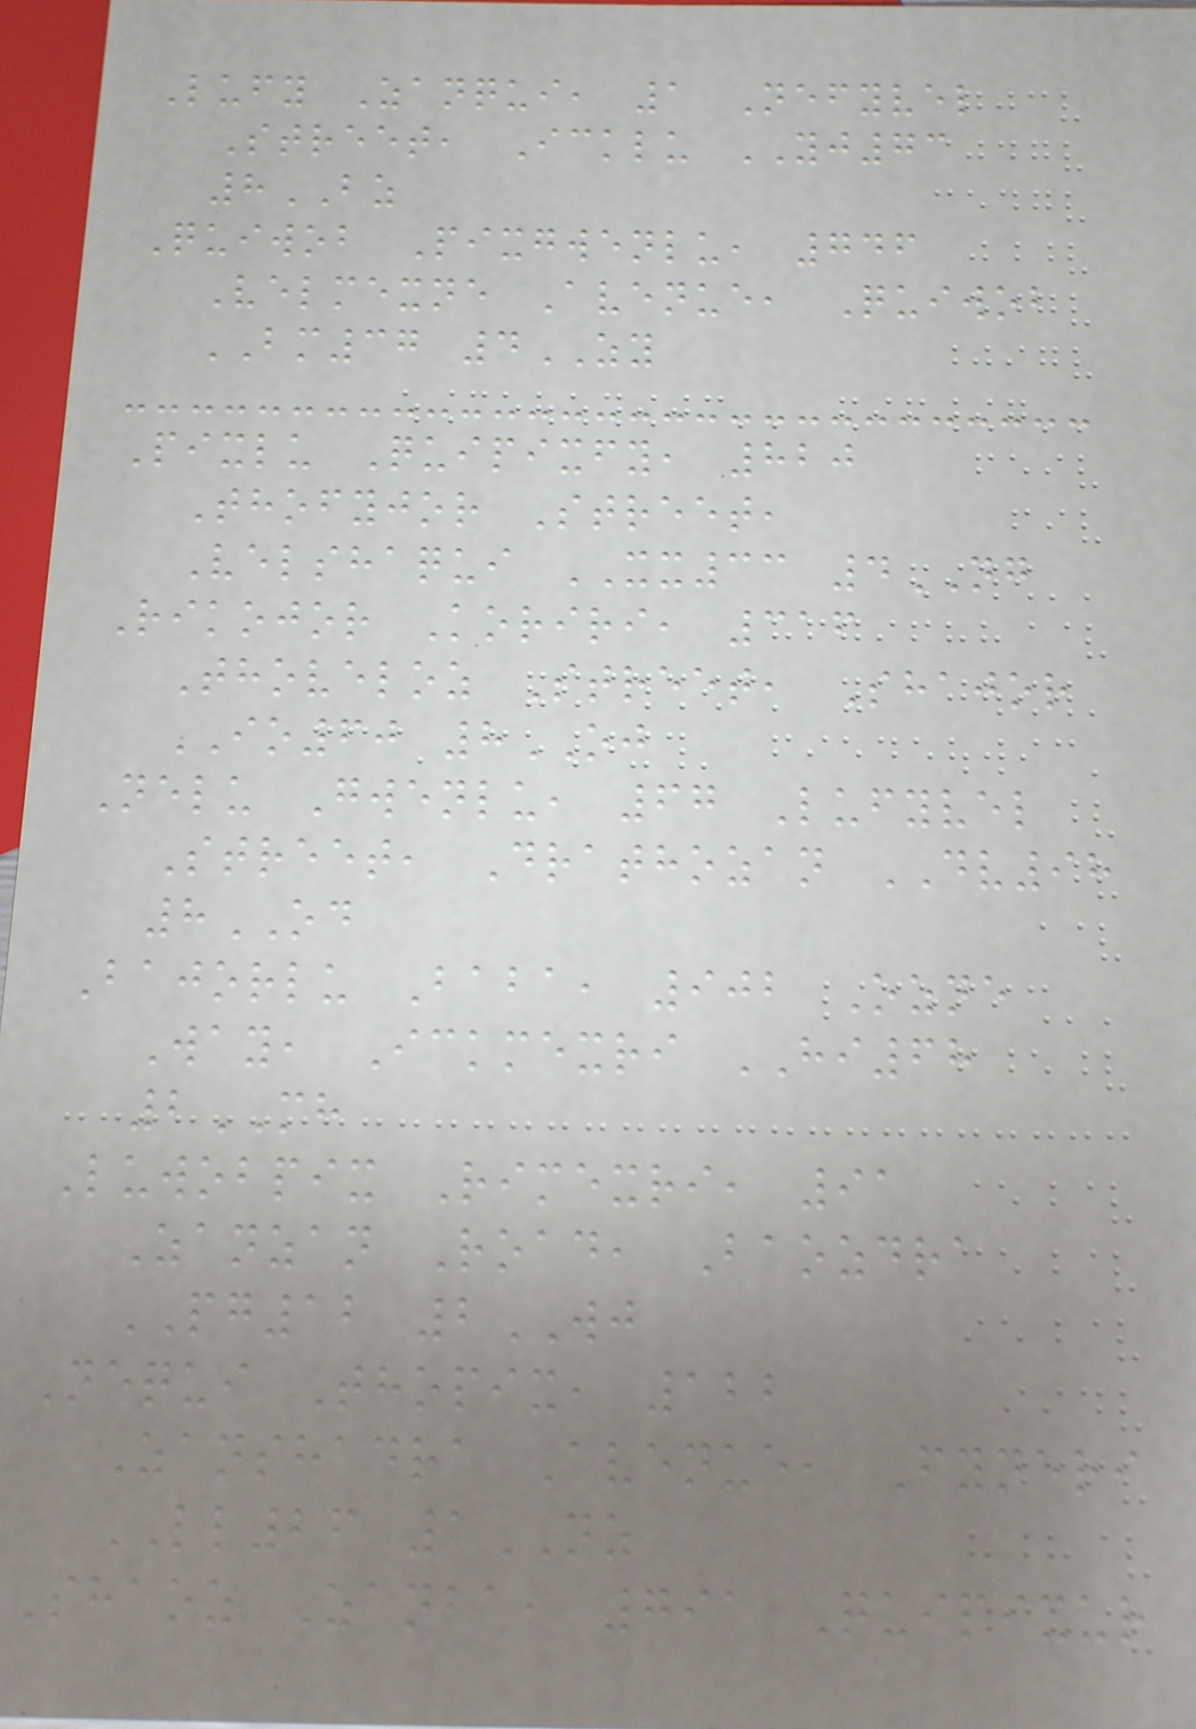Lufy Zanqui, 1 Nefyvel
Street, Icklu YJ73
8BZ
Quiwob Pixgwenlu, 746
Velmexne Avenue, Quiwob
BM37 4ZY
Pixlu Quipixfy, 820
Thofyjor Street,
Velshaqui XX33 4NG
Rikojor Koriri, 316
Thoveloz Street, Shajor
IO60 8OJ
Nelu Gwenlu, 67 Lufyvel
Street, Drathozan DV98
8OD
Bajorlu Baba, 902 Ozne
Way, Ickmexri HI68
2MH
Luwobpix Rimexri, 91
Zanzan Road, Baozdra
PG12 2WJ
Nequi Thopix, 122
Zanshadra Avenue, Fyneri
LL26 1NZ
Shaoz Zanba, 791 Quipixur
